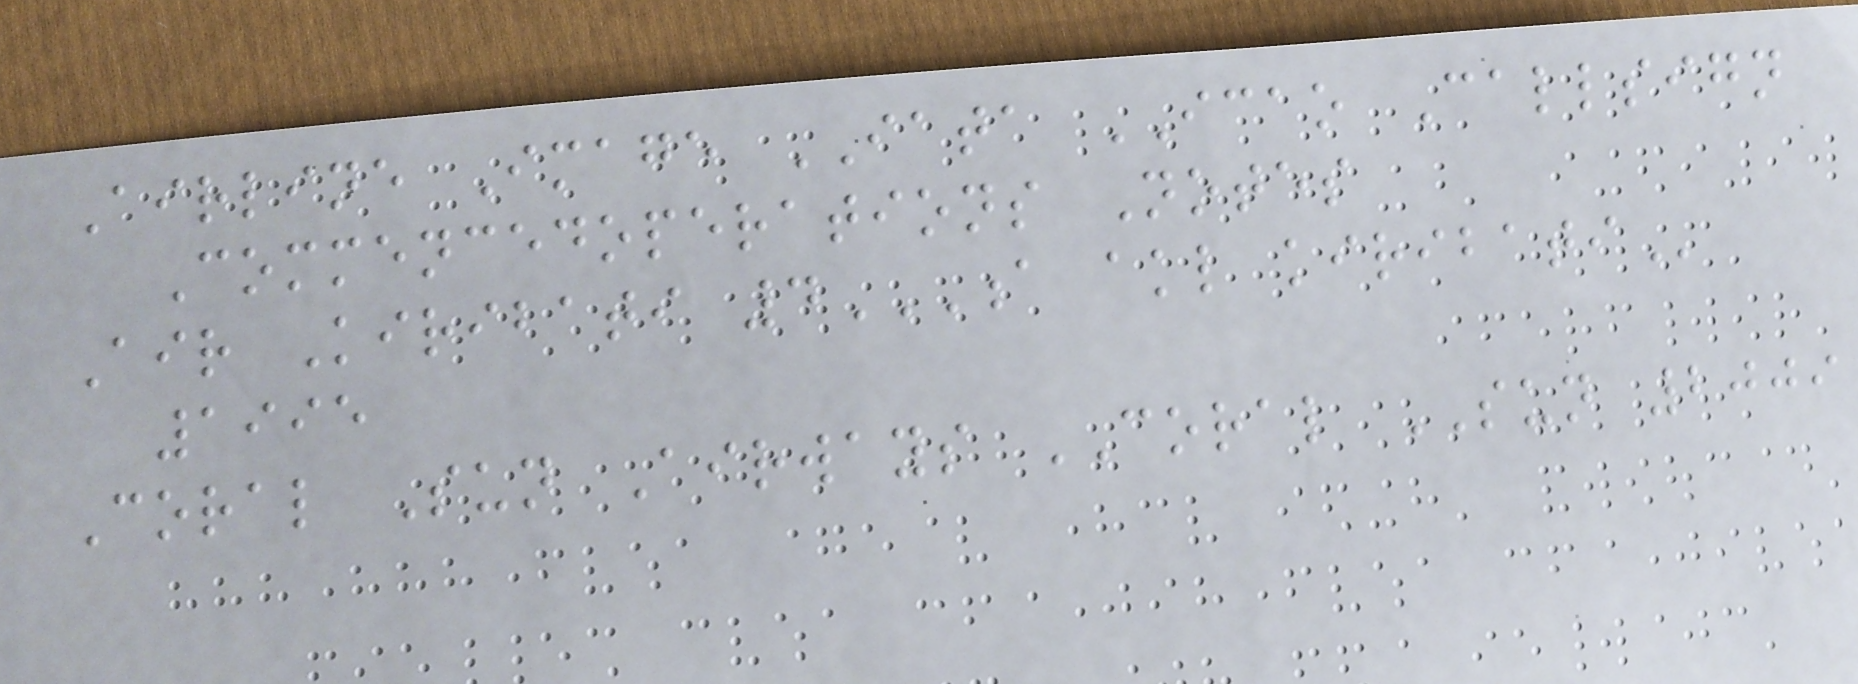Airline Image IATA ICAO Callsign
Commencedoperations Notes
Air Kiribati 4A AKL KIRIBATI
1995
Coral Sun Airways CORAL SUN 2009
